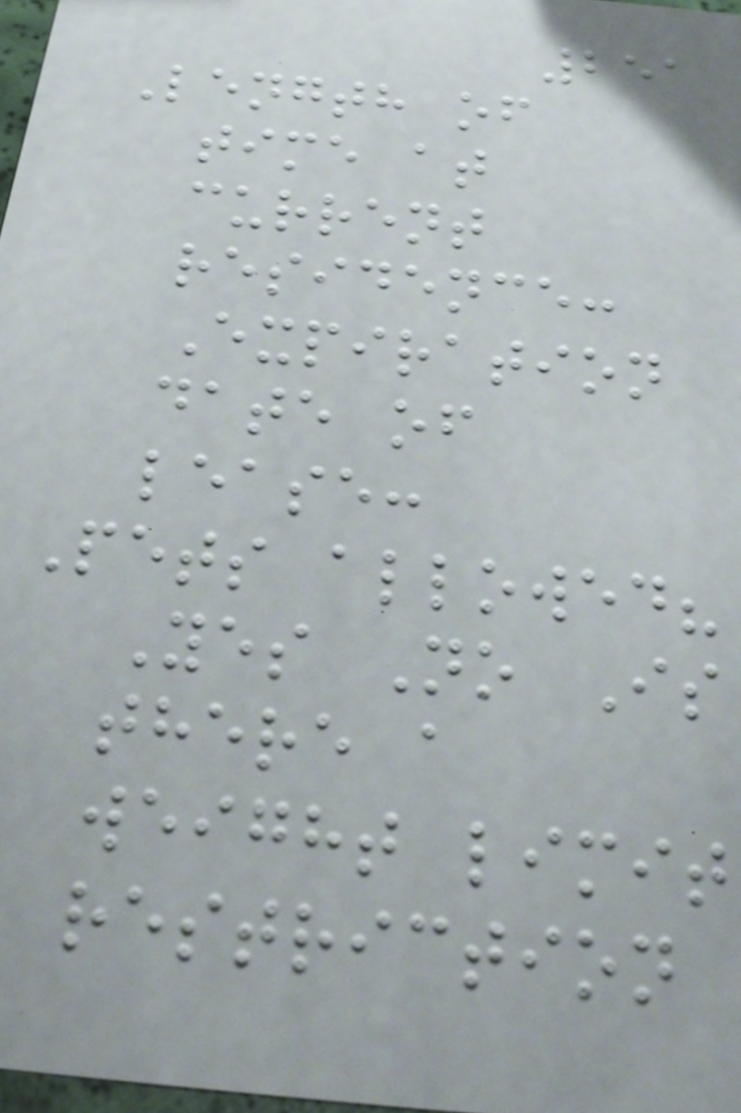251
Length of
time at
current
residence:
Expiration
date of
lease:
Pets allowed?
Yes No Is
there a
weight limit
restriction
